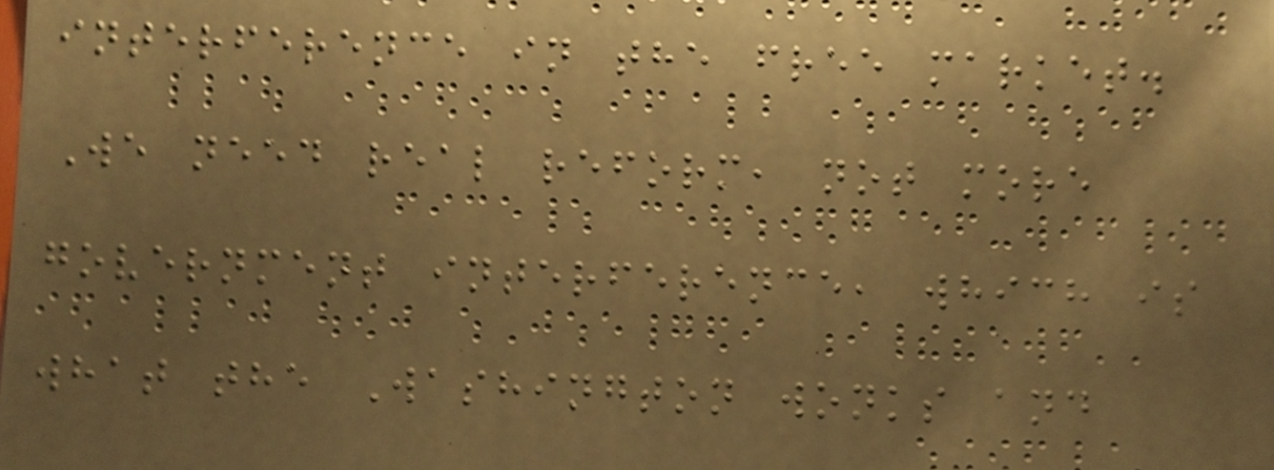interference in the free market.
We need real reform, not more
government interference, which is
what the Washington wonks and
